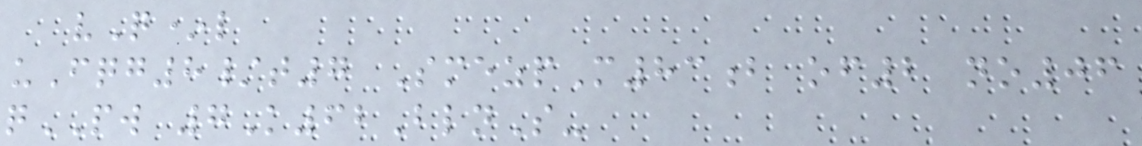vQ*l
uFqg8/t7 SmezpM83b of2 no06
qPW 7K62BlnS-
